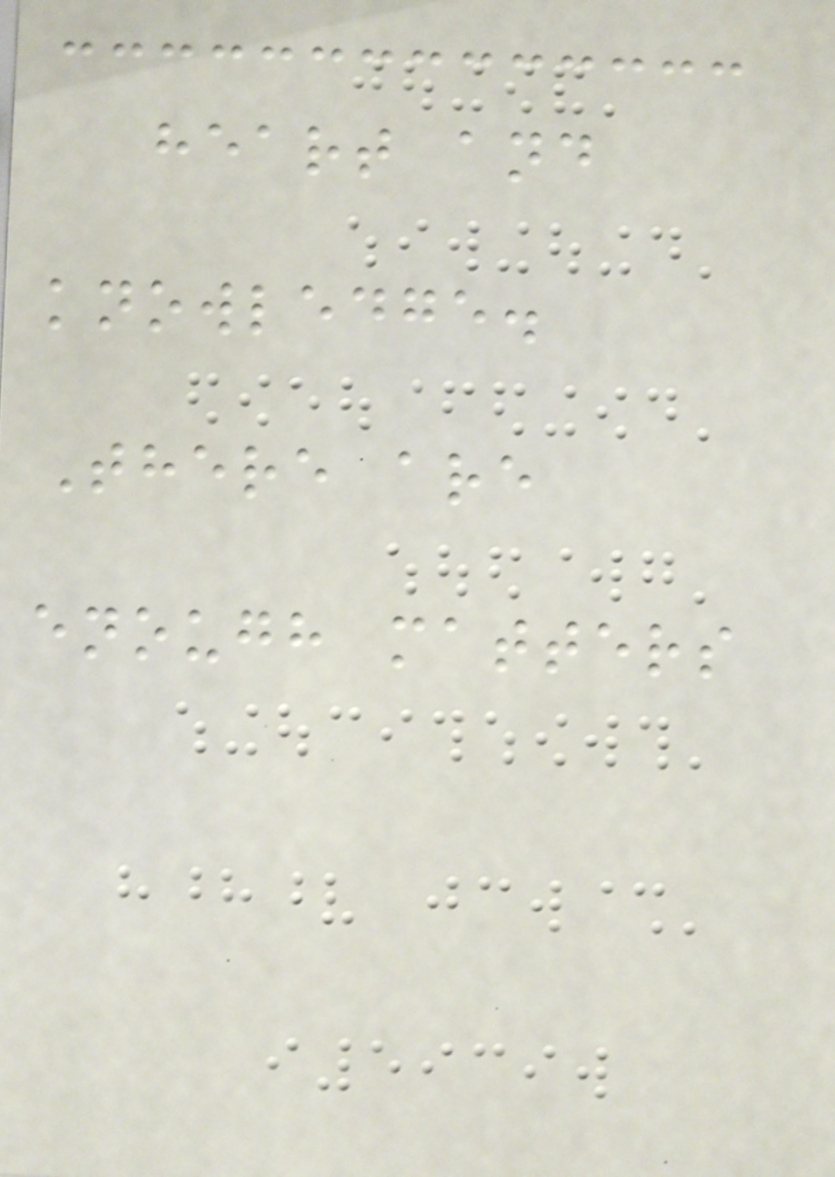heart and
knowledge.
There are
enough matters
